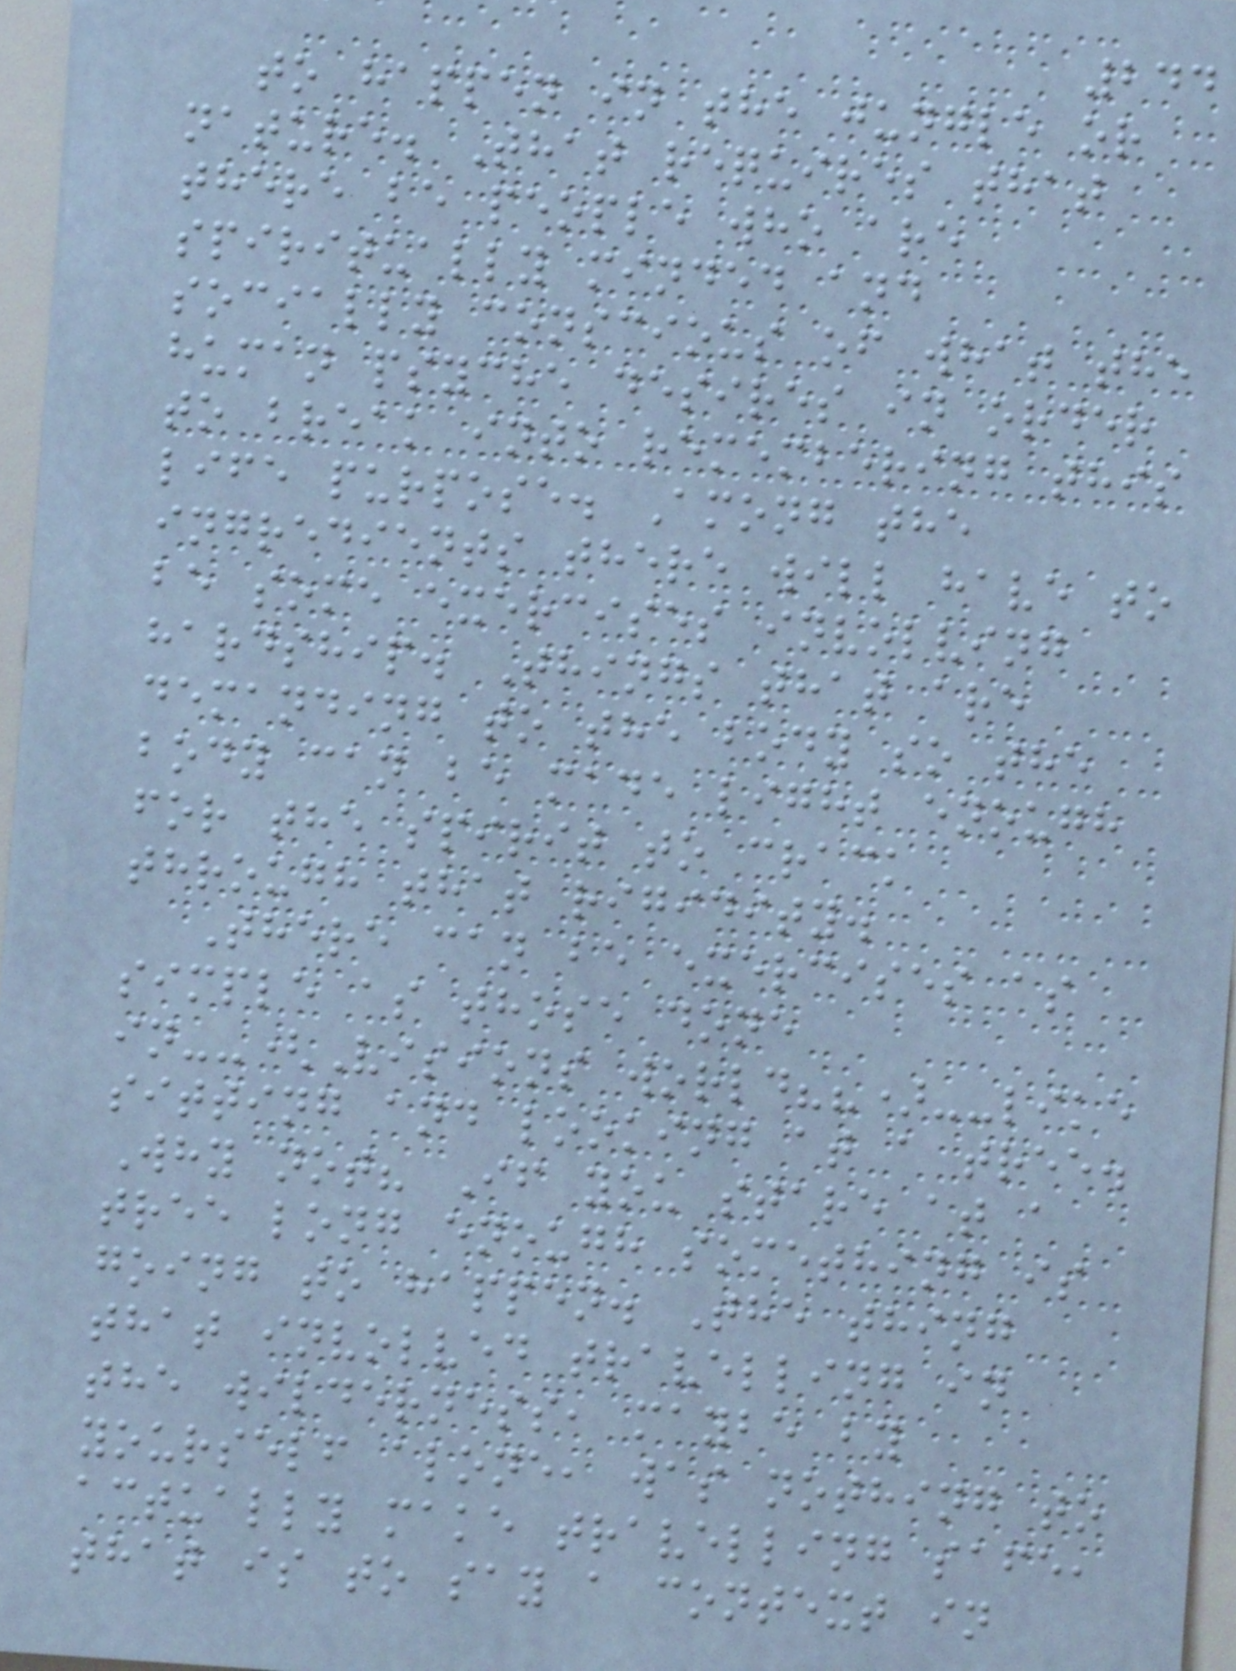244
to happen in the jungle or
nature. That requires that
there be people who are
spiritually minded and
socially conscious of what the
human psyche desires in order
to break into remembering this
life purpose. Among the
ingredients there will have to
be some exercises involving
hardship. Things that are
demanding to the body so the
body can be made light enough
for the spirit to crack
through that rigidity.
There can be exercises as
simple as those done
in--(Visions world??)--like
sitting and looking at a tree.
Why not? If you stare at a
tree long enough something is
going to happen. The thing
that involved travelling in
the wilderness, maybe by
yourself alone, was nothing to
actually make travelling safe,
that is to say a context in
